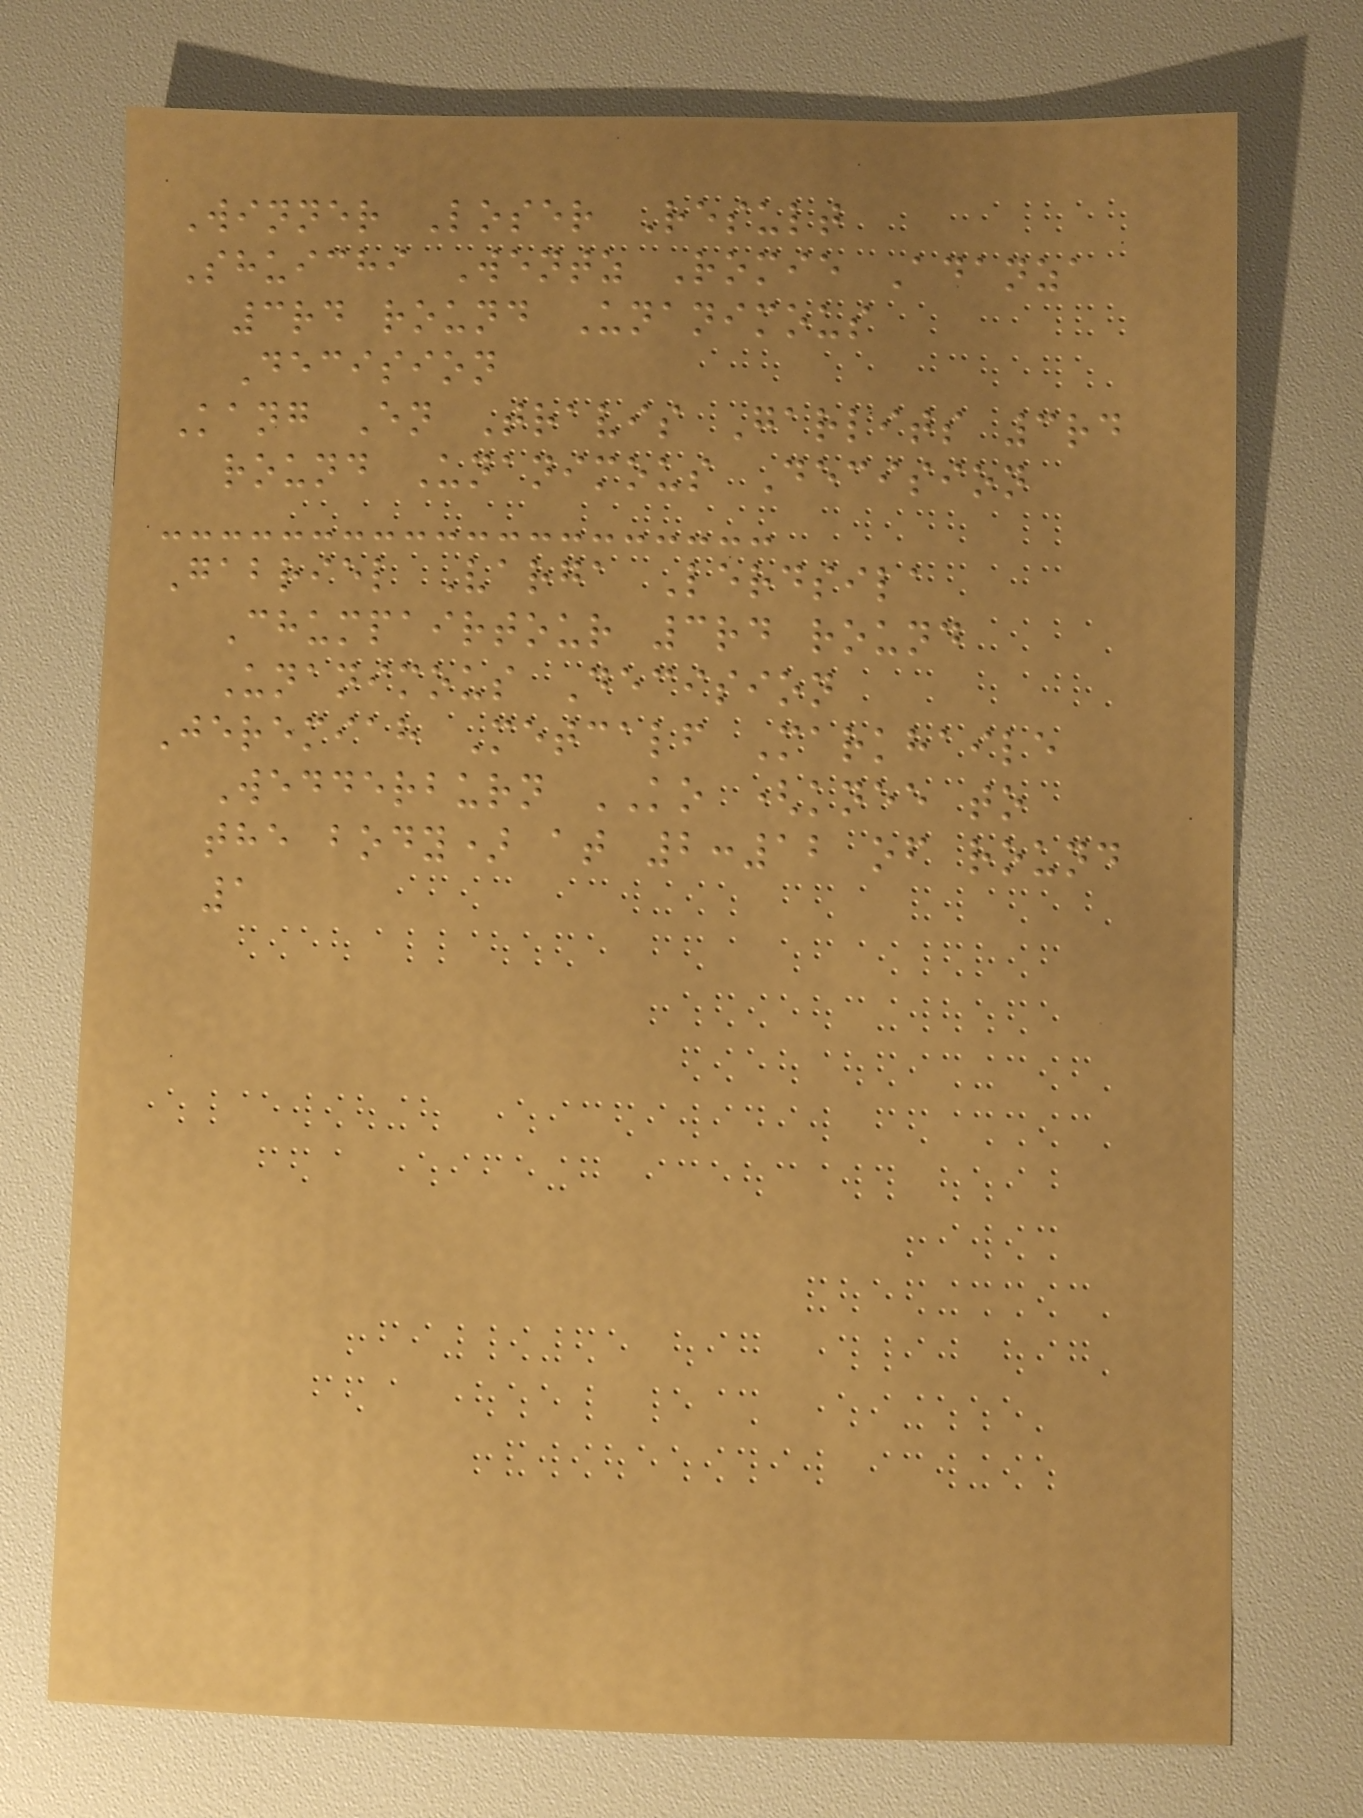Winner Loser Result
Shuichi Wentz Romie Adanza
3rd round Unanimous
Decision
Kang En Travis Garlits 3rd
round Unanimous Decision
Gabriel Varga Lerdsila
Chumpairtour 3rd round
Unanimous Decision
Jeremiah Metcalf Markhaile
Wedderburn KO (knee to
the body) at 2:12 of round
1
